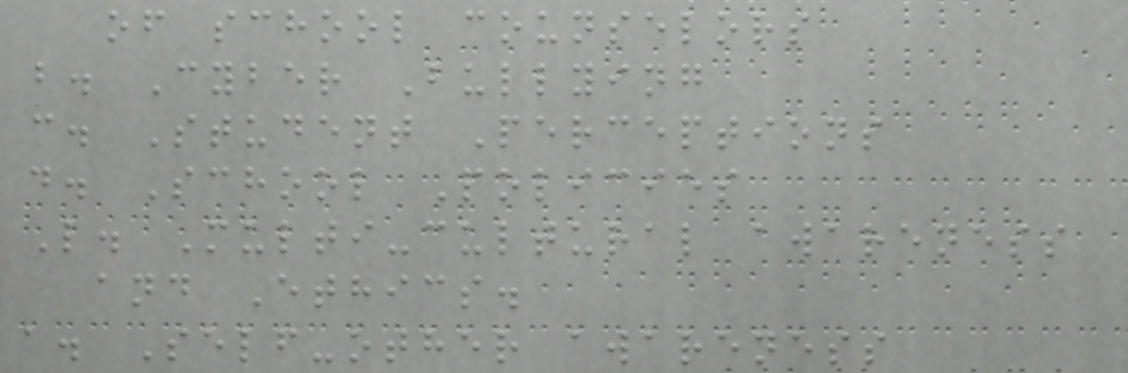of school counselors
b. Cyber Bullying
c. Student Perceptions
d. School Policies
L. Multi-cultural awareness
and Ethics.
a. Self-other awareness
